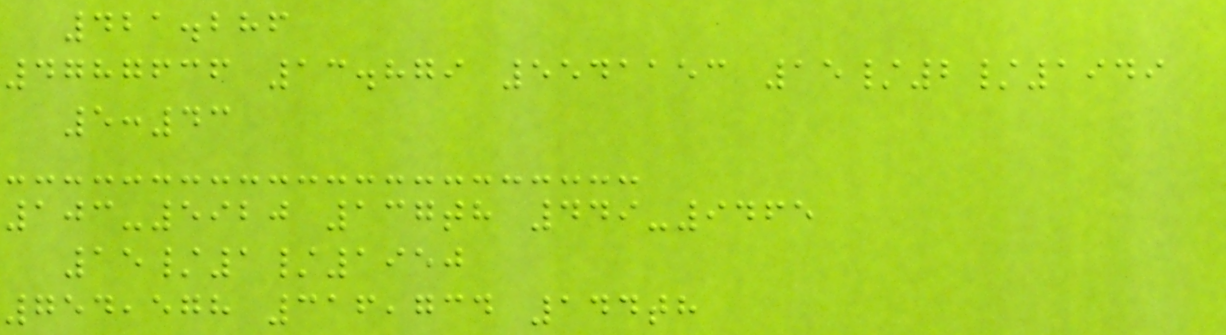421.286
4787636 13.879 5541153 15/2/1949
5:43
103-5920 137th 449-9465
15/1/1950
754,578 316,734 144th
